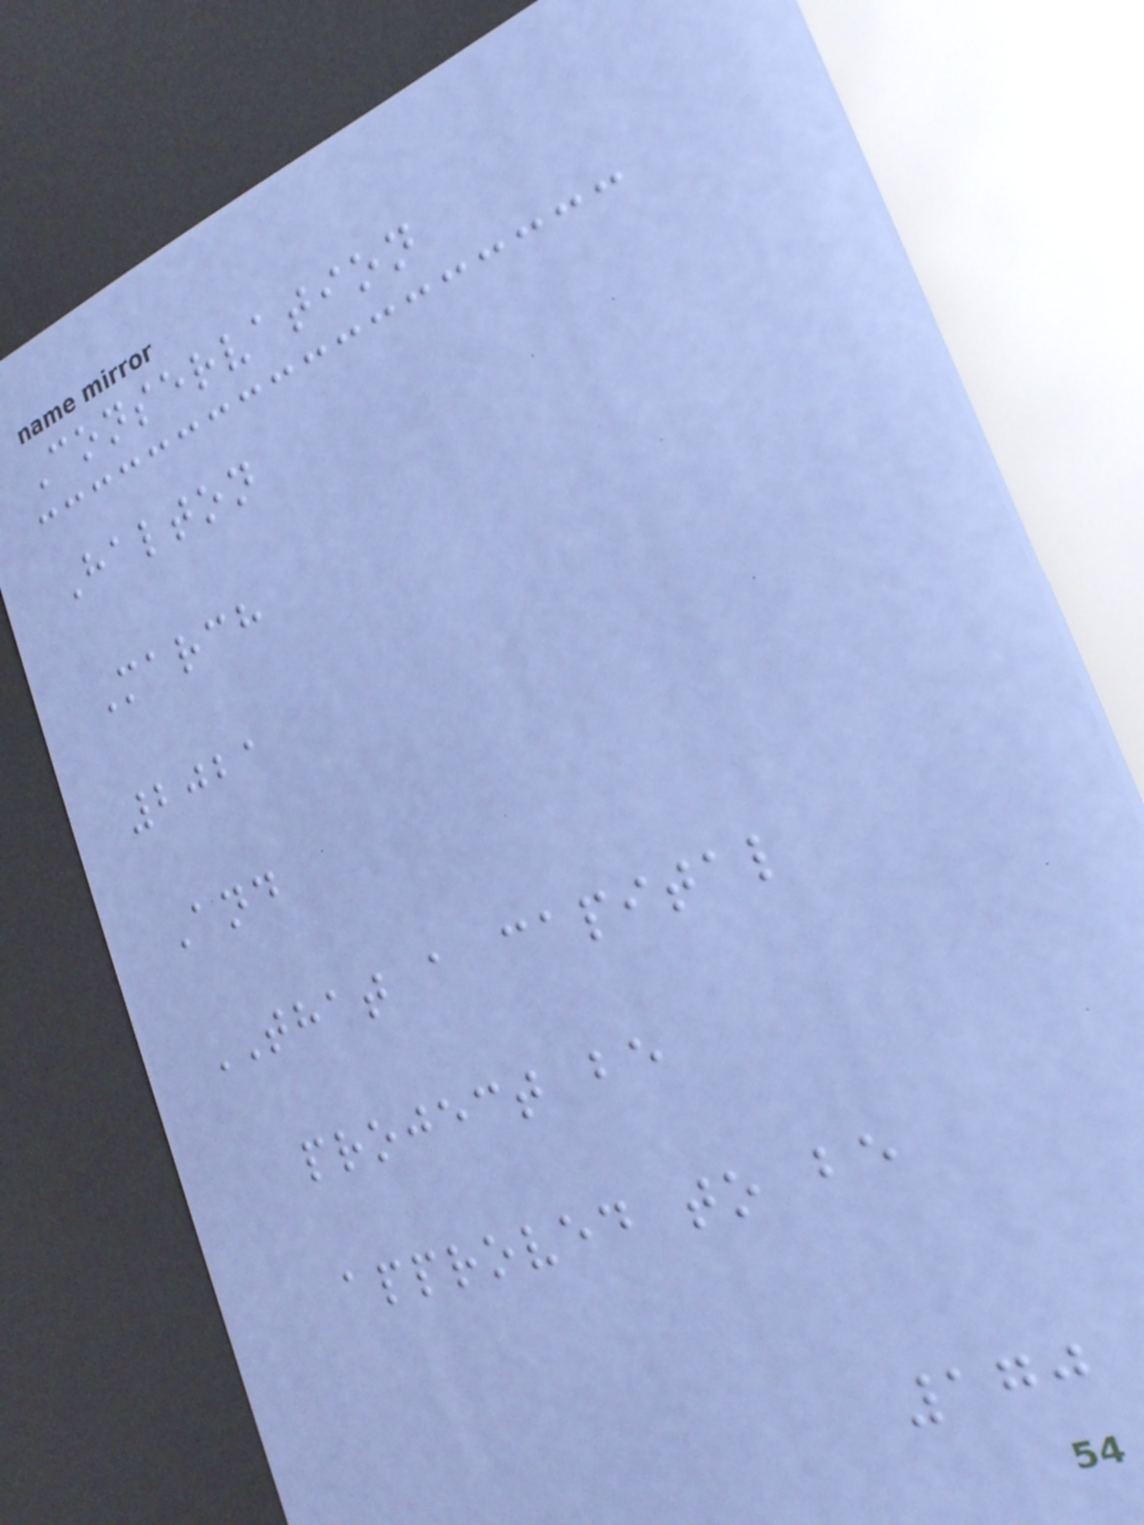Conservation
Halton
March
2021
And
THAT a capital
project be
approved to be
170
